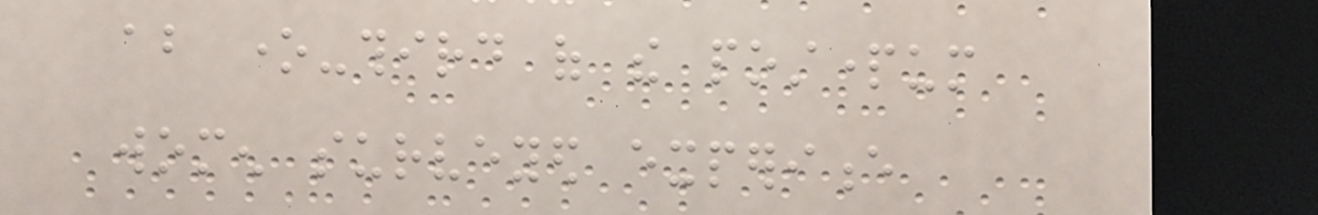about one-third of the postpartum
women surveyed experience
